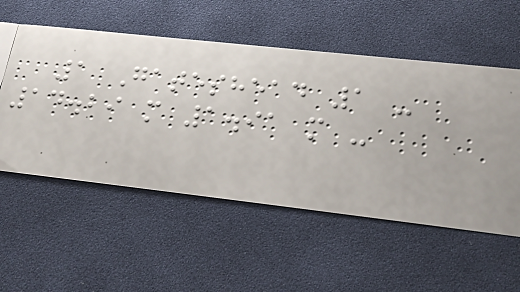1 Gateshead 1 -
14.29 m 1.91 m -
